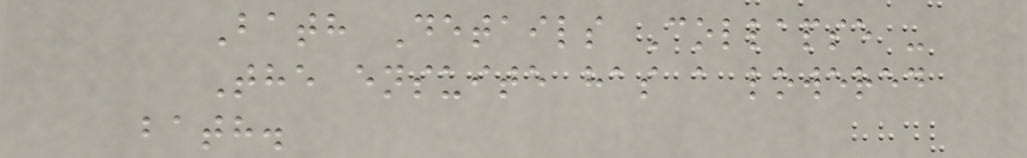Bath Details Collapse -
The ensuite has a lowered
bath.
